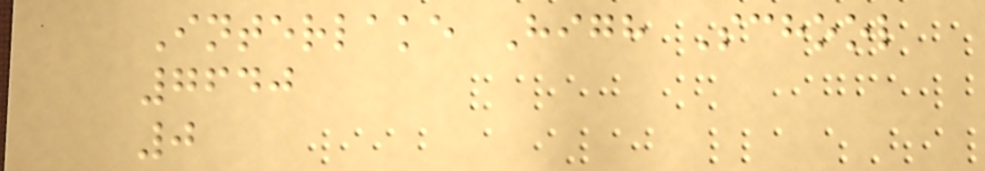Interlake High School
7640
0
